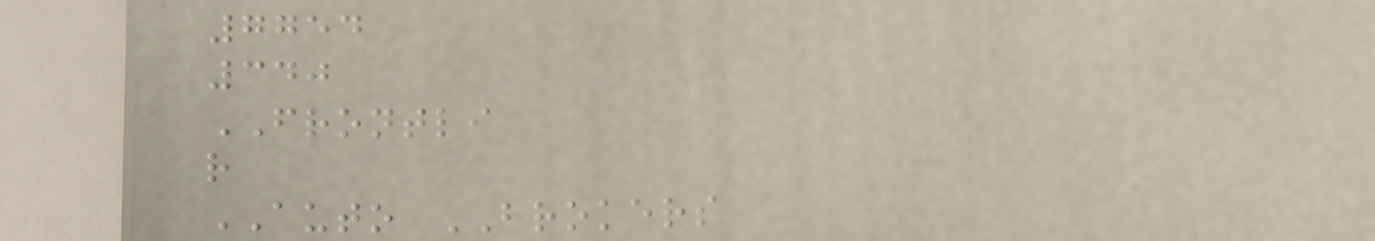7754
340
FRONTLI
r
AUTO BROKERS
